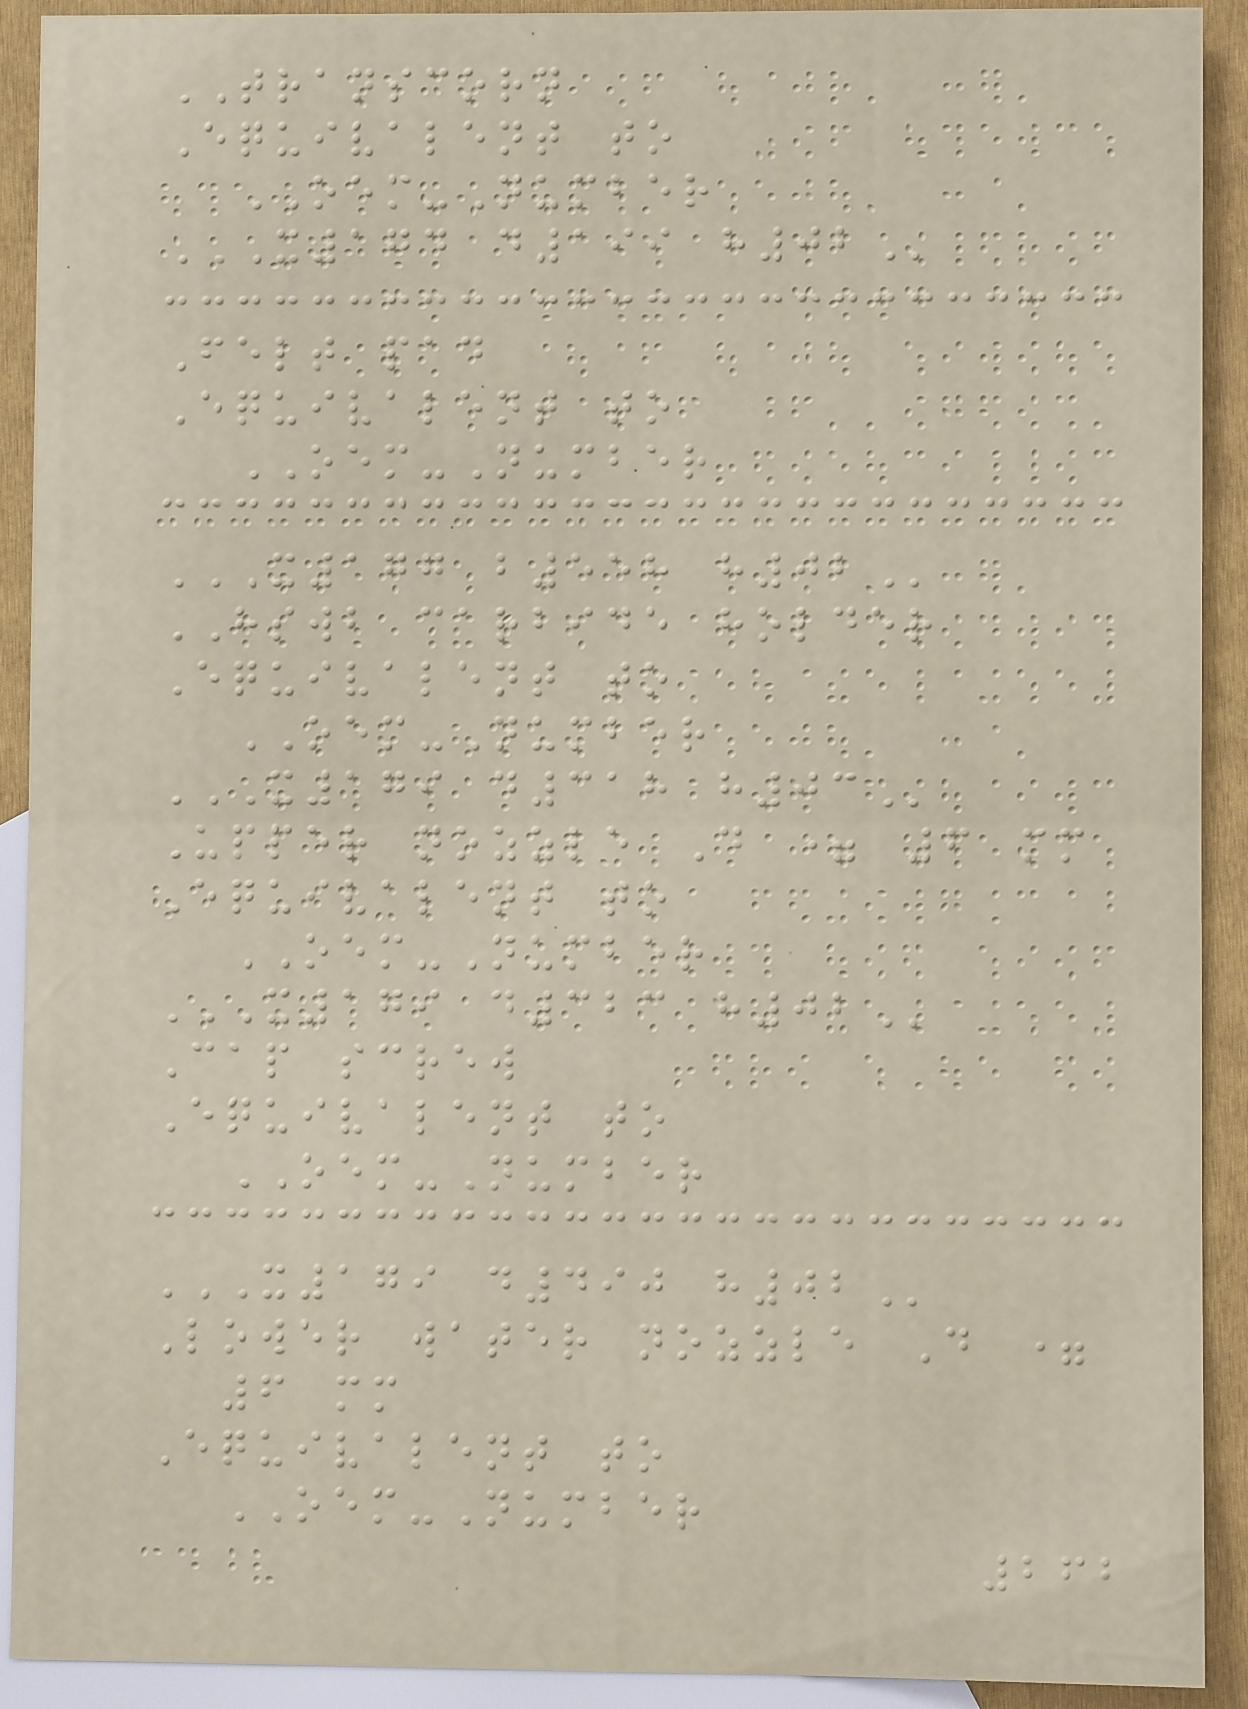TRANSCORN
Equivalent to
OEM-Number
X174 D199 H02
Felt pad
Equivalent to
OEM-Number
X177 B558 H02
HSWB carbide holder
Equivalent to
OEM-Number
X179 D318 H03
Upper nozzle D = 6 mm
Equivalent to
OEM-Number
X179 D323 H02
Cap screw
Equivalent to
OEM-Number
X179 D490 H02
Lower water nozzle D =
6 mm
Equivalent to
OEM-Number
262
